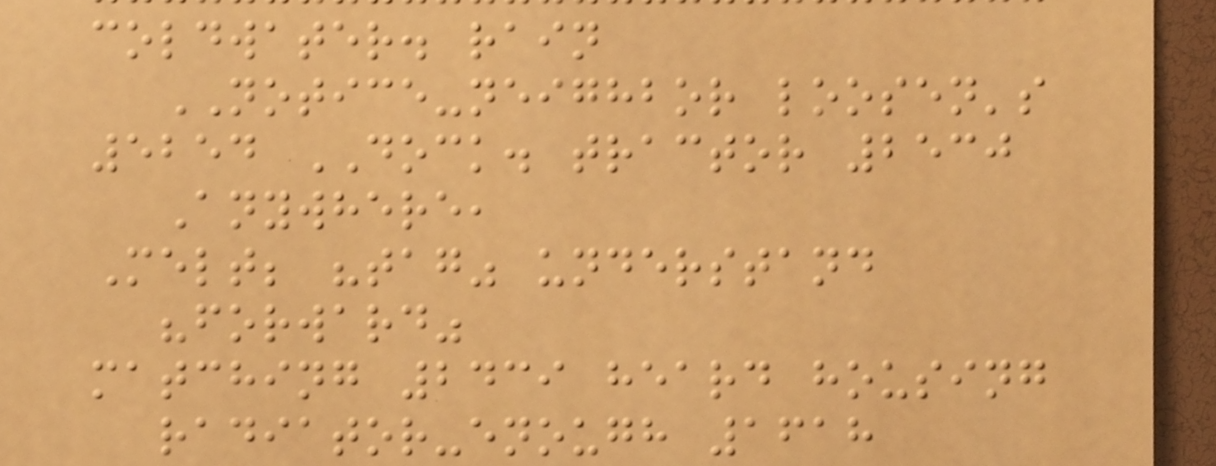coldwater. rain
NOTICE-neighbor loosen's
5254 DOCK. tractor 2530
Anywhere,
Melt; "tag" understand
"forward"
matching 2439 heard housing
radiator-enough 1618
